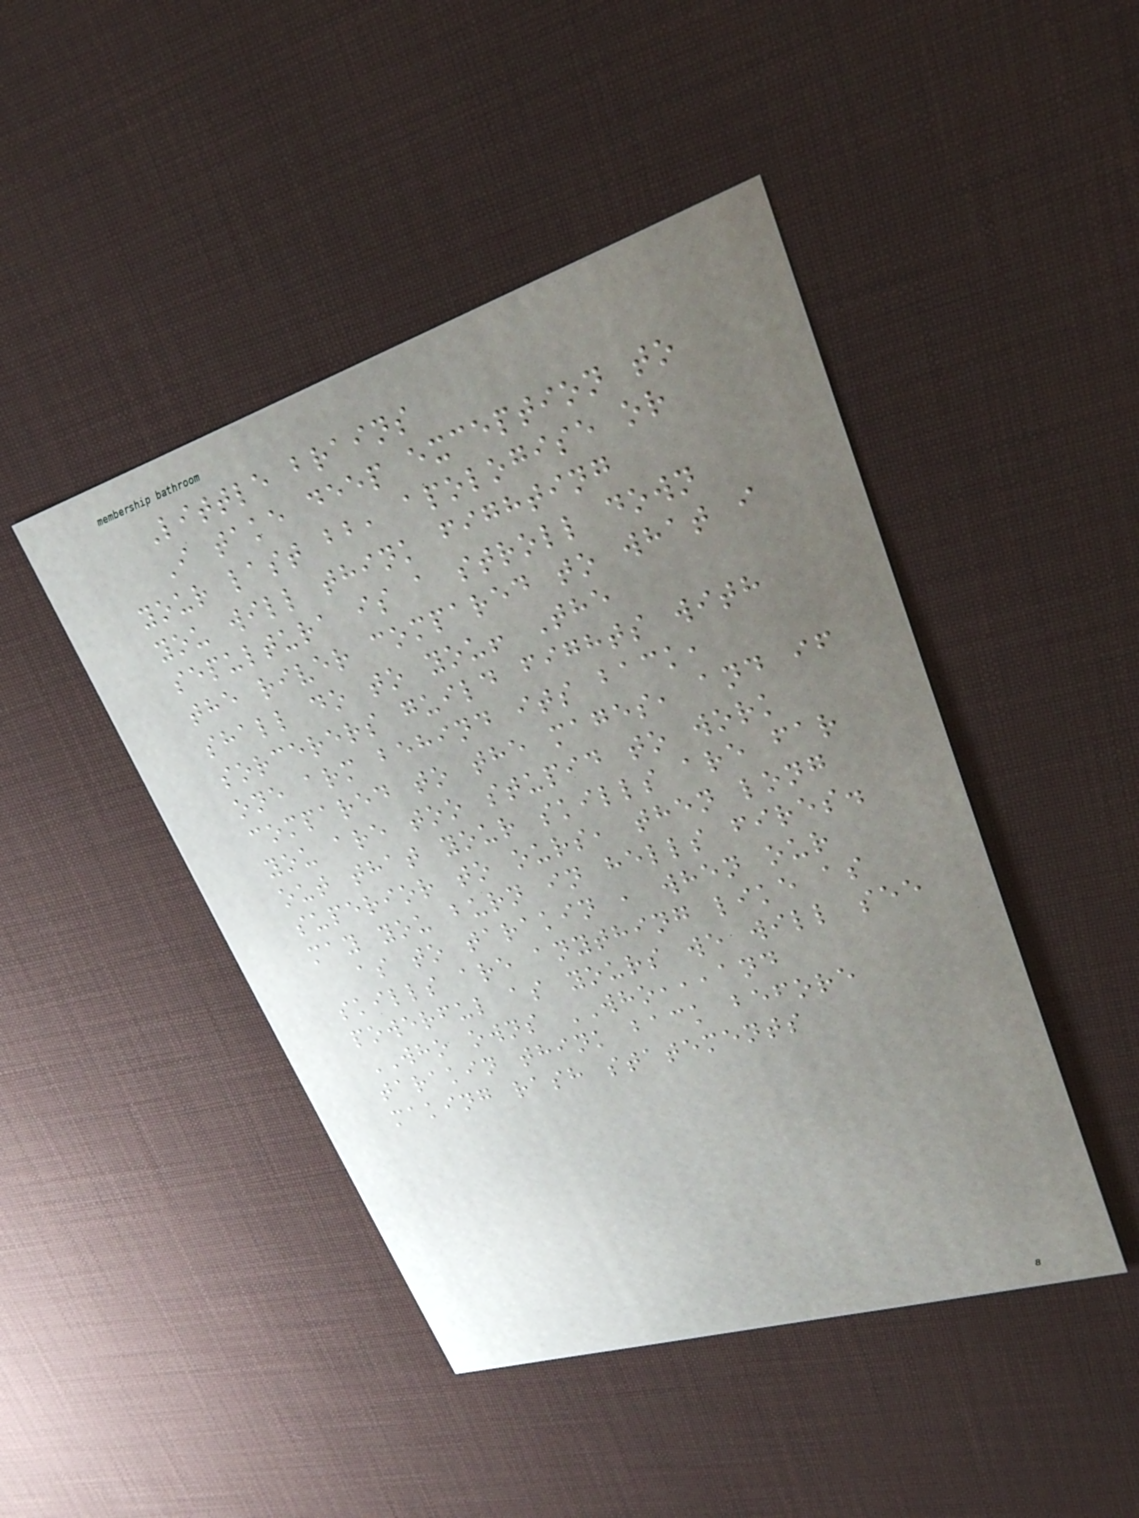Little brains
I take deep exception to
your last bb, apologise or
you will think fighting
sepultura is a stroll down
the river compared to what i
shall do to you! The
sorcerers guild fights with
one arm behind its back,
compared to the mages, and if
you are too stupid to work
out that your skills are far
superior to ours, then long
may you burn in hells fires.
as to tarakin , when our
skills are anything like as
powerful as yours we will see
WHO owns WHO,,,and
tarakin think back before
making rash statements
